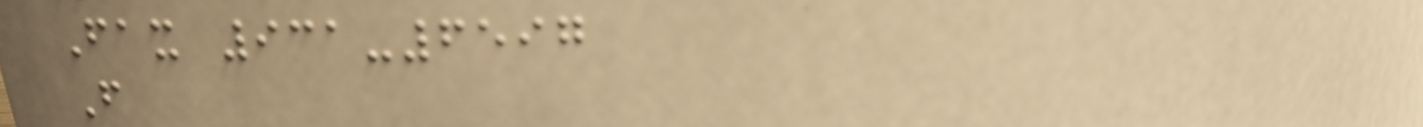Fax 931-6597
F
